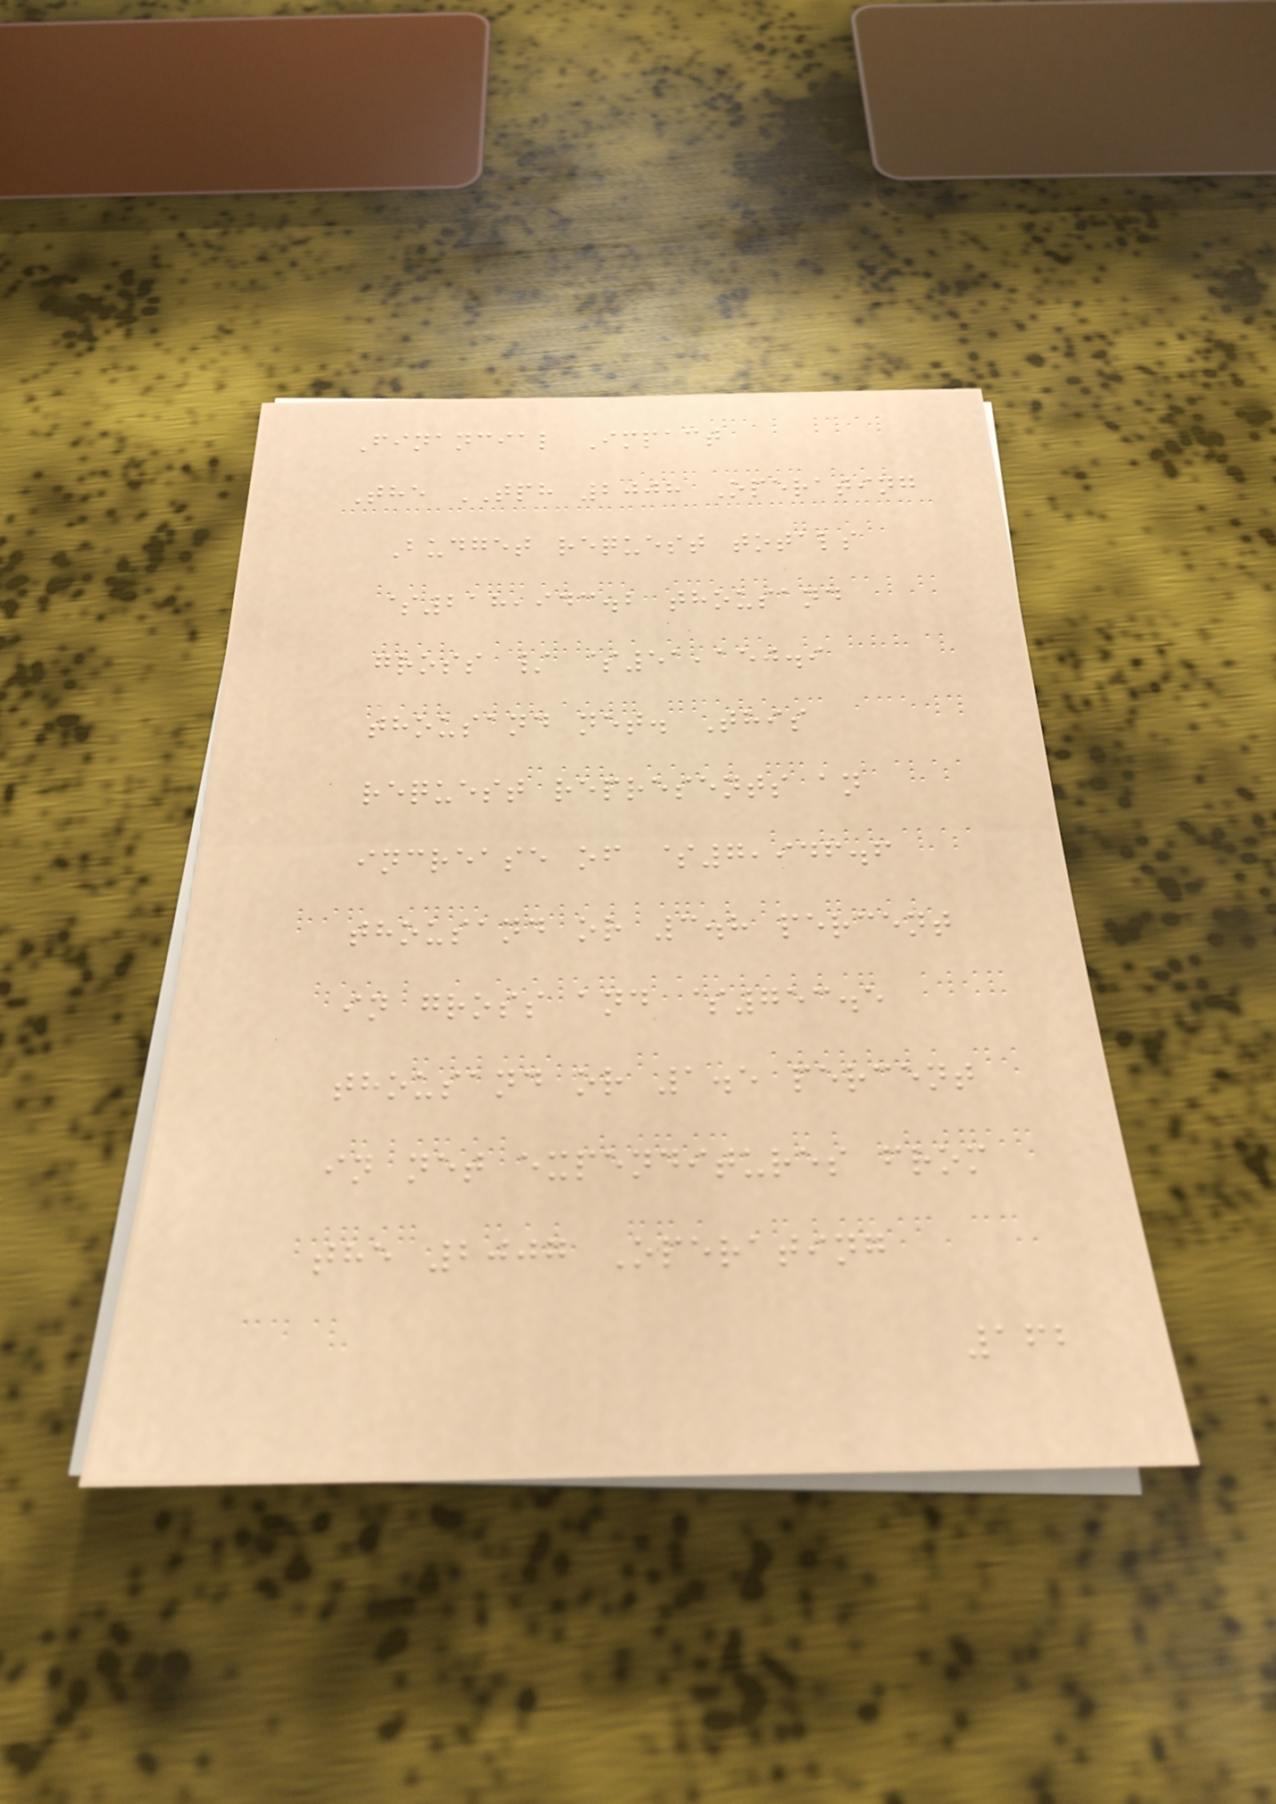Financial Impact
The TPH 2008 Operating
Budget request totals
$218,943.2 thousand
gross / $51,150.9
thousand net. This
request represents an
increase of $7,946.6
thousand or 3.8 percent
in gross and $753.5
thousand or 1.5 percent
in net expenditures from
the 2007 Operating
162
